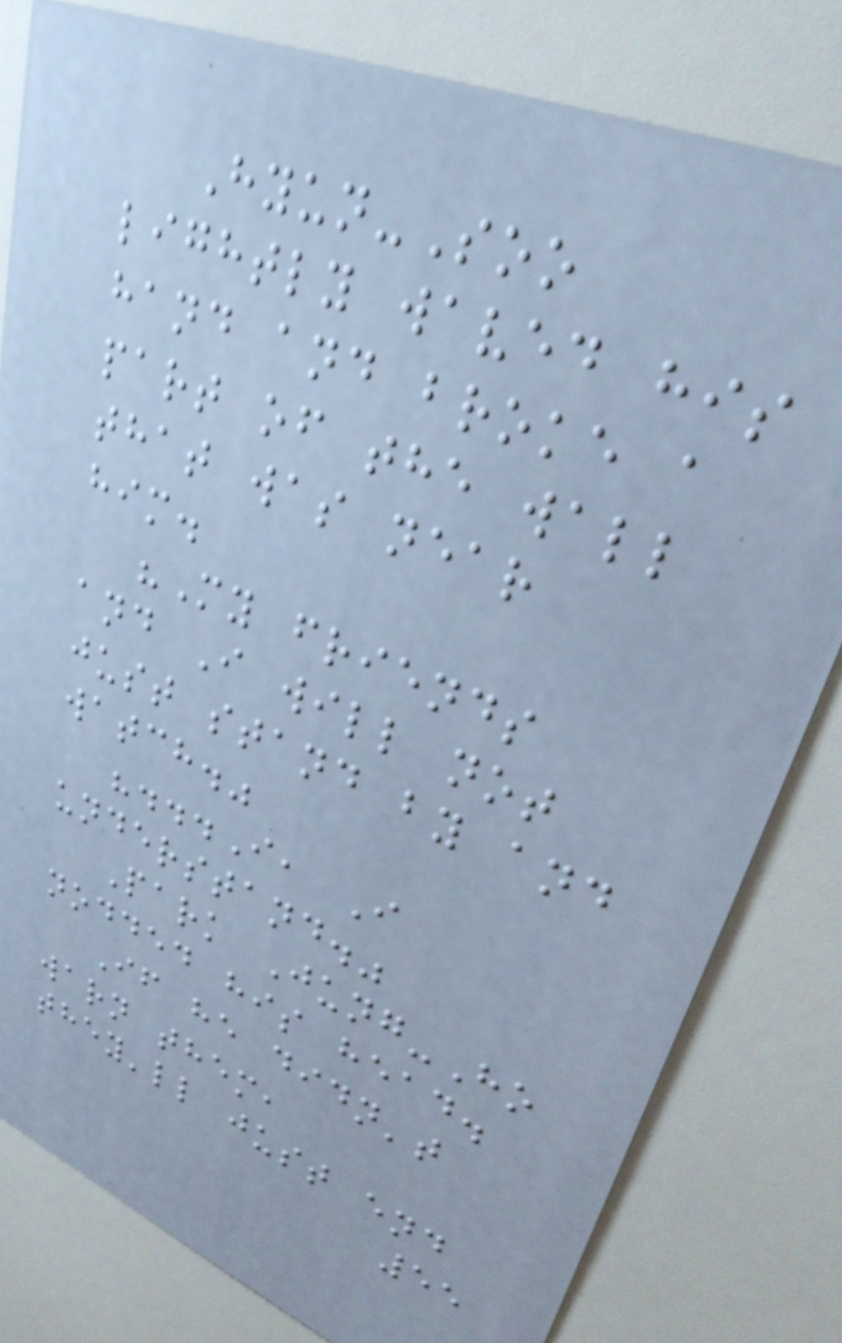Hyun-Soo
lightly waved his
hand and broke a
part of the wall
that was near
him.
"My friends
and I will not
just stand by and
watch."
"...I, I
understand."
Park Jung-Ho
nodded his head.
If he didn't
warn them,
they'll just end
55
